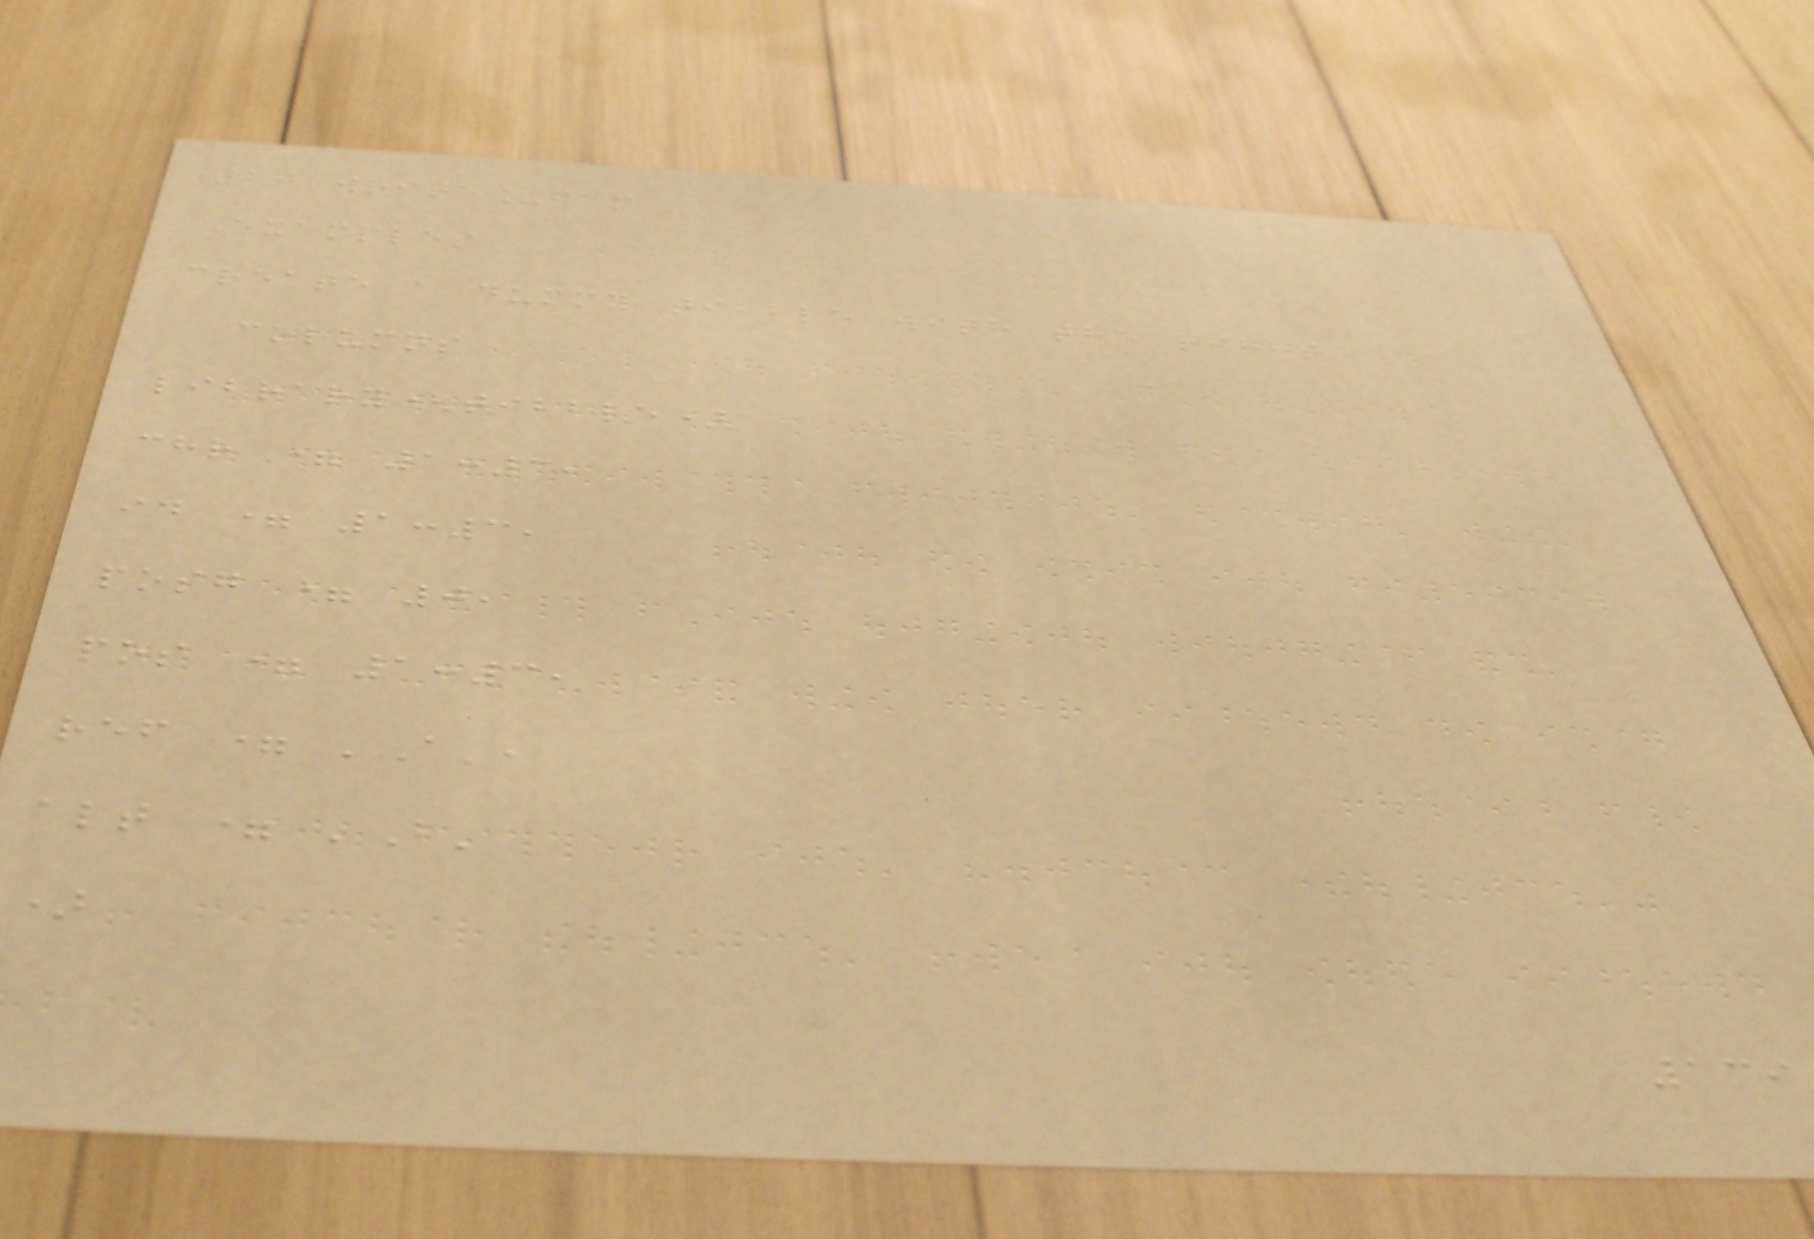20 write_fam
Examples
create a dummy tibble with the right
columns
library(tibble)
chr = 1:3,
id = 1:3,
posg = 0,
pos = 1:3,
ref = 'A',
alt = 'B'
)
139
